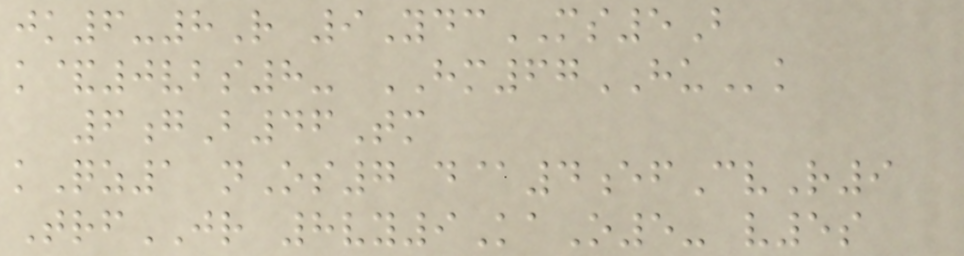jk6-8R 9YdcMS5B
k&0vbs8- HM67HUk
6gB46Tm
kQz1 nOs7 d@4efCvR9
TrfJR 8vy9KaO5- v5s
